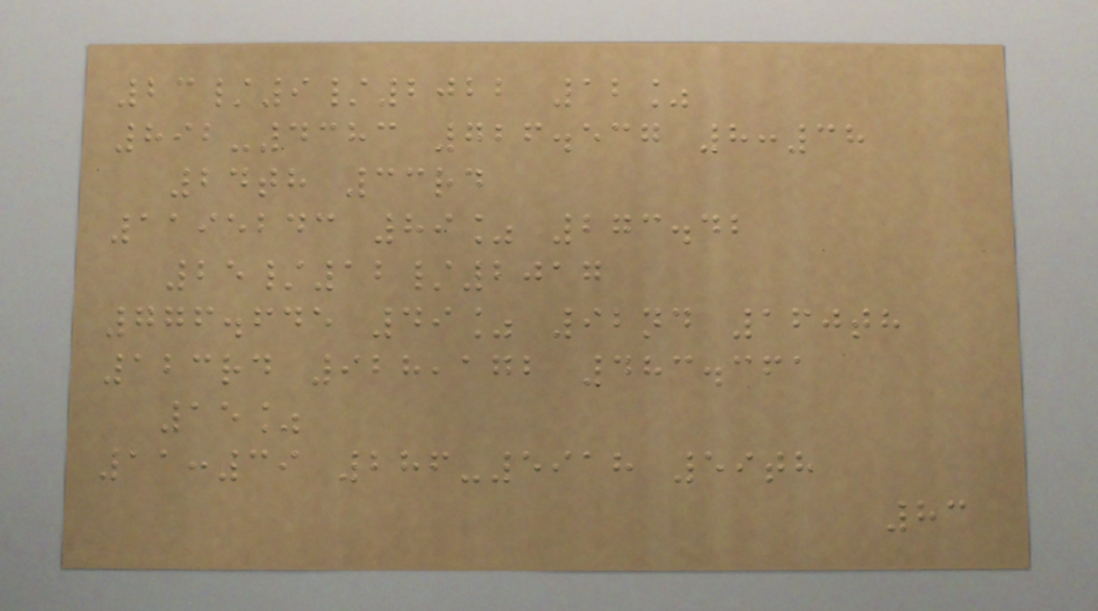23/9/2022 12%
892-4383 726.537 8:38
24th 33rd
1195243 89% 273.42
25/12/2017
776.645 49% 92nd 160th
123rd 928,172 483.361
15%
11:39 286-5918 59th
83
